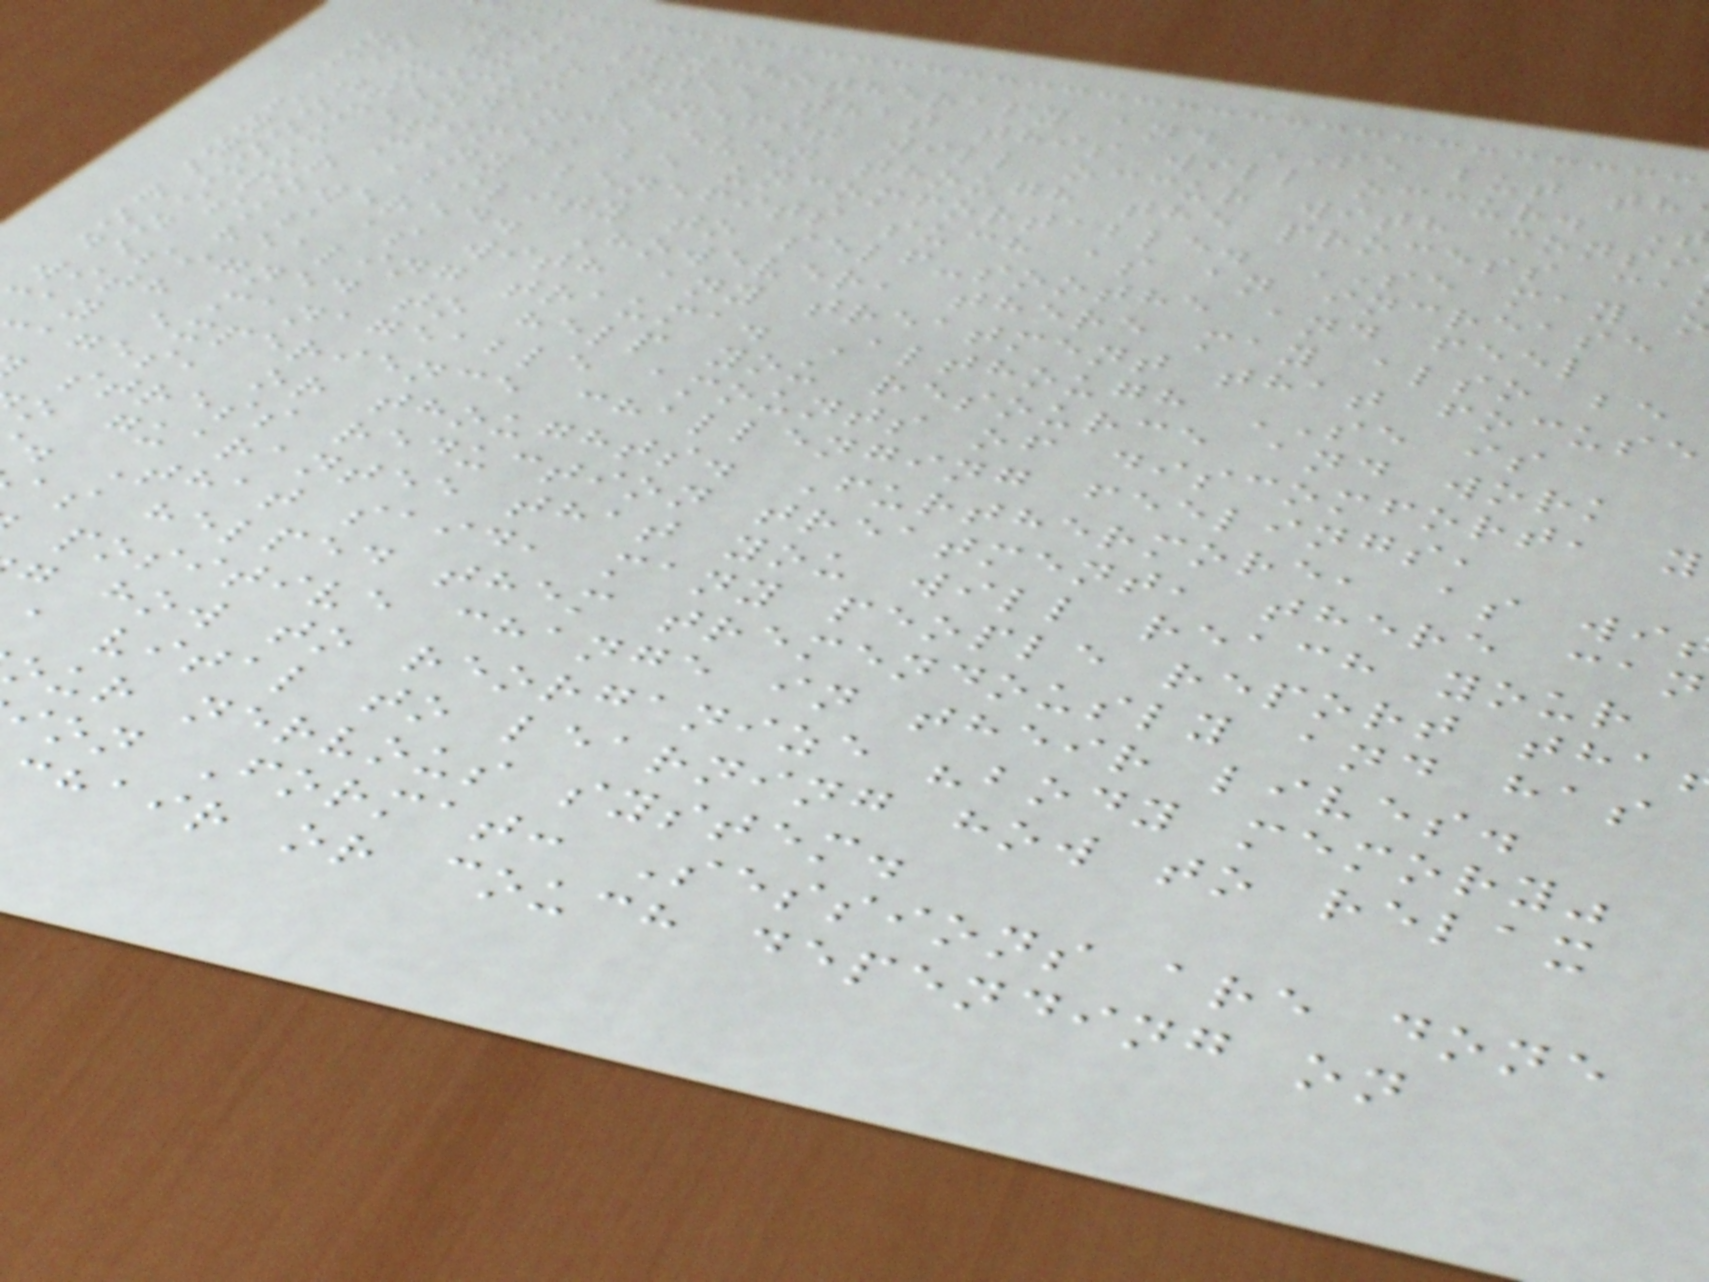from psychotherapy and SE but th
no guarantee that this will occur.
maximum benefit will occur with consi
attendance even though the process ca
sometimes be uncomfortable. SE may
you many benefits such as an increase
your ability to self-soothe and feel
empowered. However, there may also be
risks as with any treatment that focuse
on healing trauma. Although SE is
designed to help you resource and work
with manageable amounts of discomfort, y
ay experience challenging feelings,
ages, or thoughts. Furthermore, as wi
stress reduction treatment, there can
o guarantee that you will reach your
. That said, many people report tha
as helped them tremendously and has
positive change in their lives.
g how to reorganize "body memory"
a vital to learning how to relax
our nervous system.
ion Format: Sessions are done
hair or couch depending on
